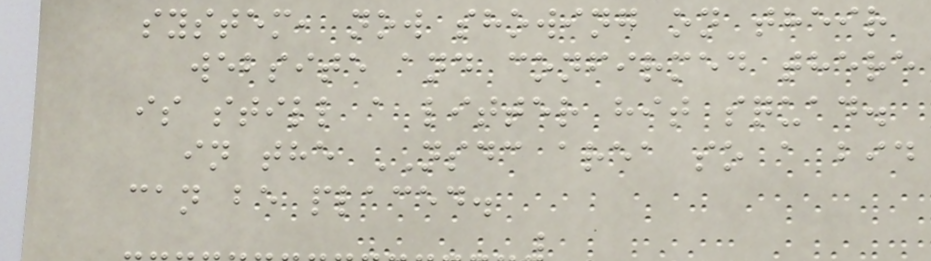system, now showing on their
website and confirmed there
is still a litter hit squad.
in the NSDC area so a bid
can be placed.
